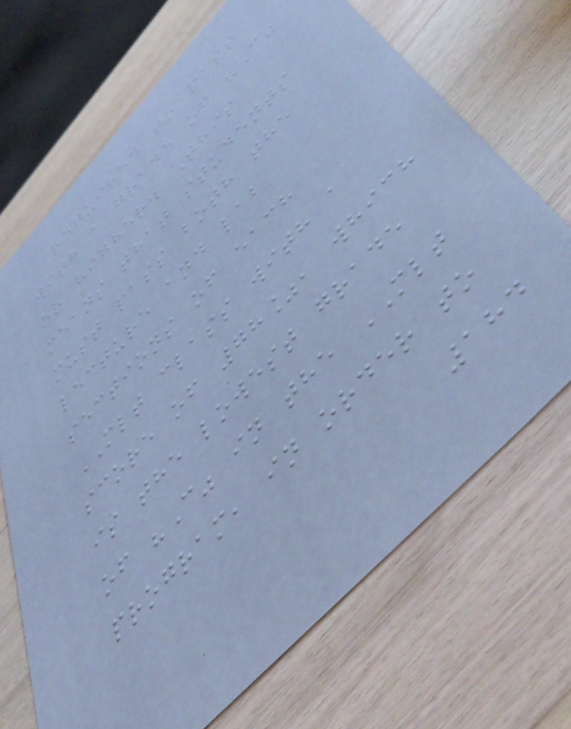required to pass
with a grade of "C"
or higher. This
means that students
must pass both the
lecture and lab
sections of each
MLT class with a
score of 78%, which
is the lowest grade
of "C" in the MLT
program, in order to
184
